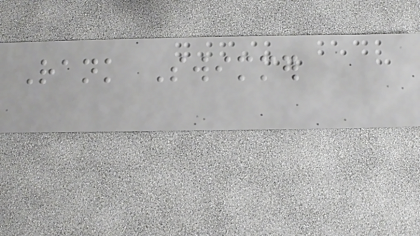Rank Swimmer
